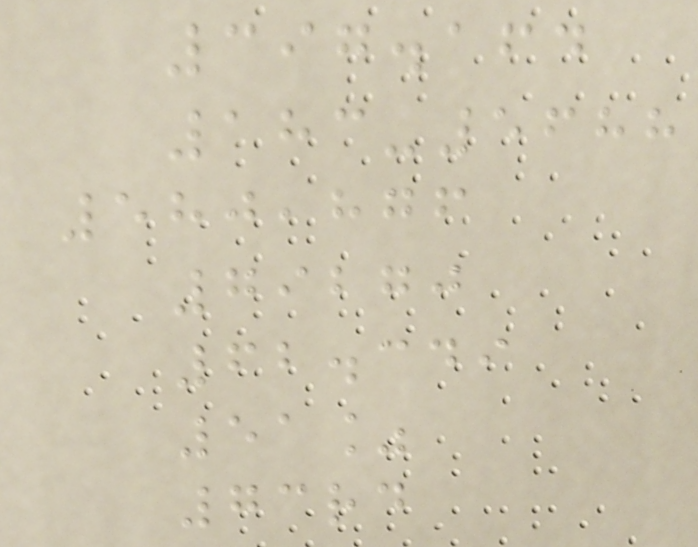397.164
183-5688
580,876
79270
62.349
51%
73rd
